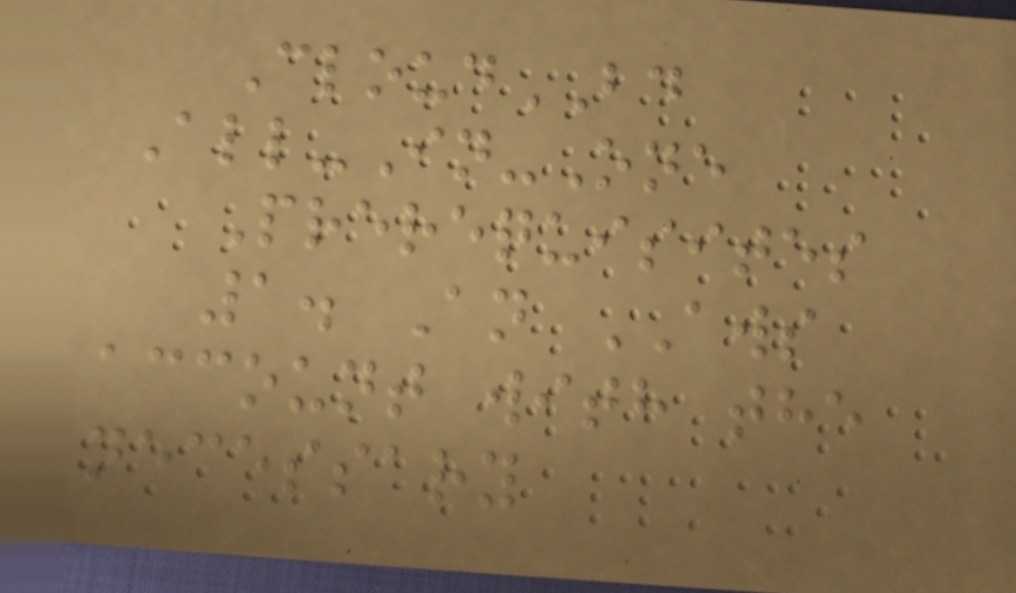CloudBD
All-In-One
Prerequisites
1. An AWS
account with the
necessary
